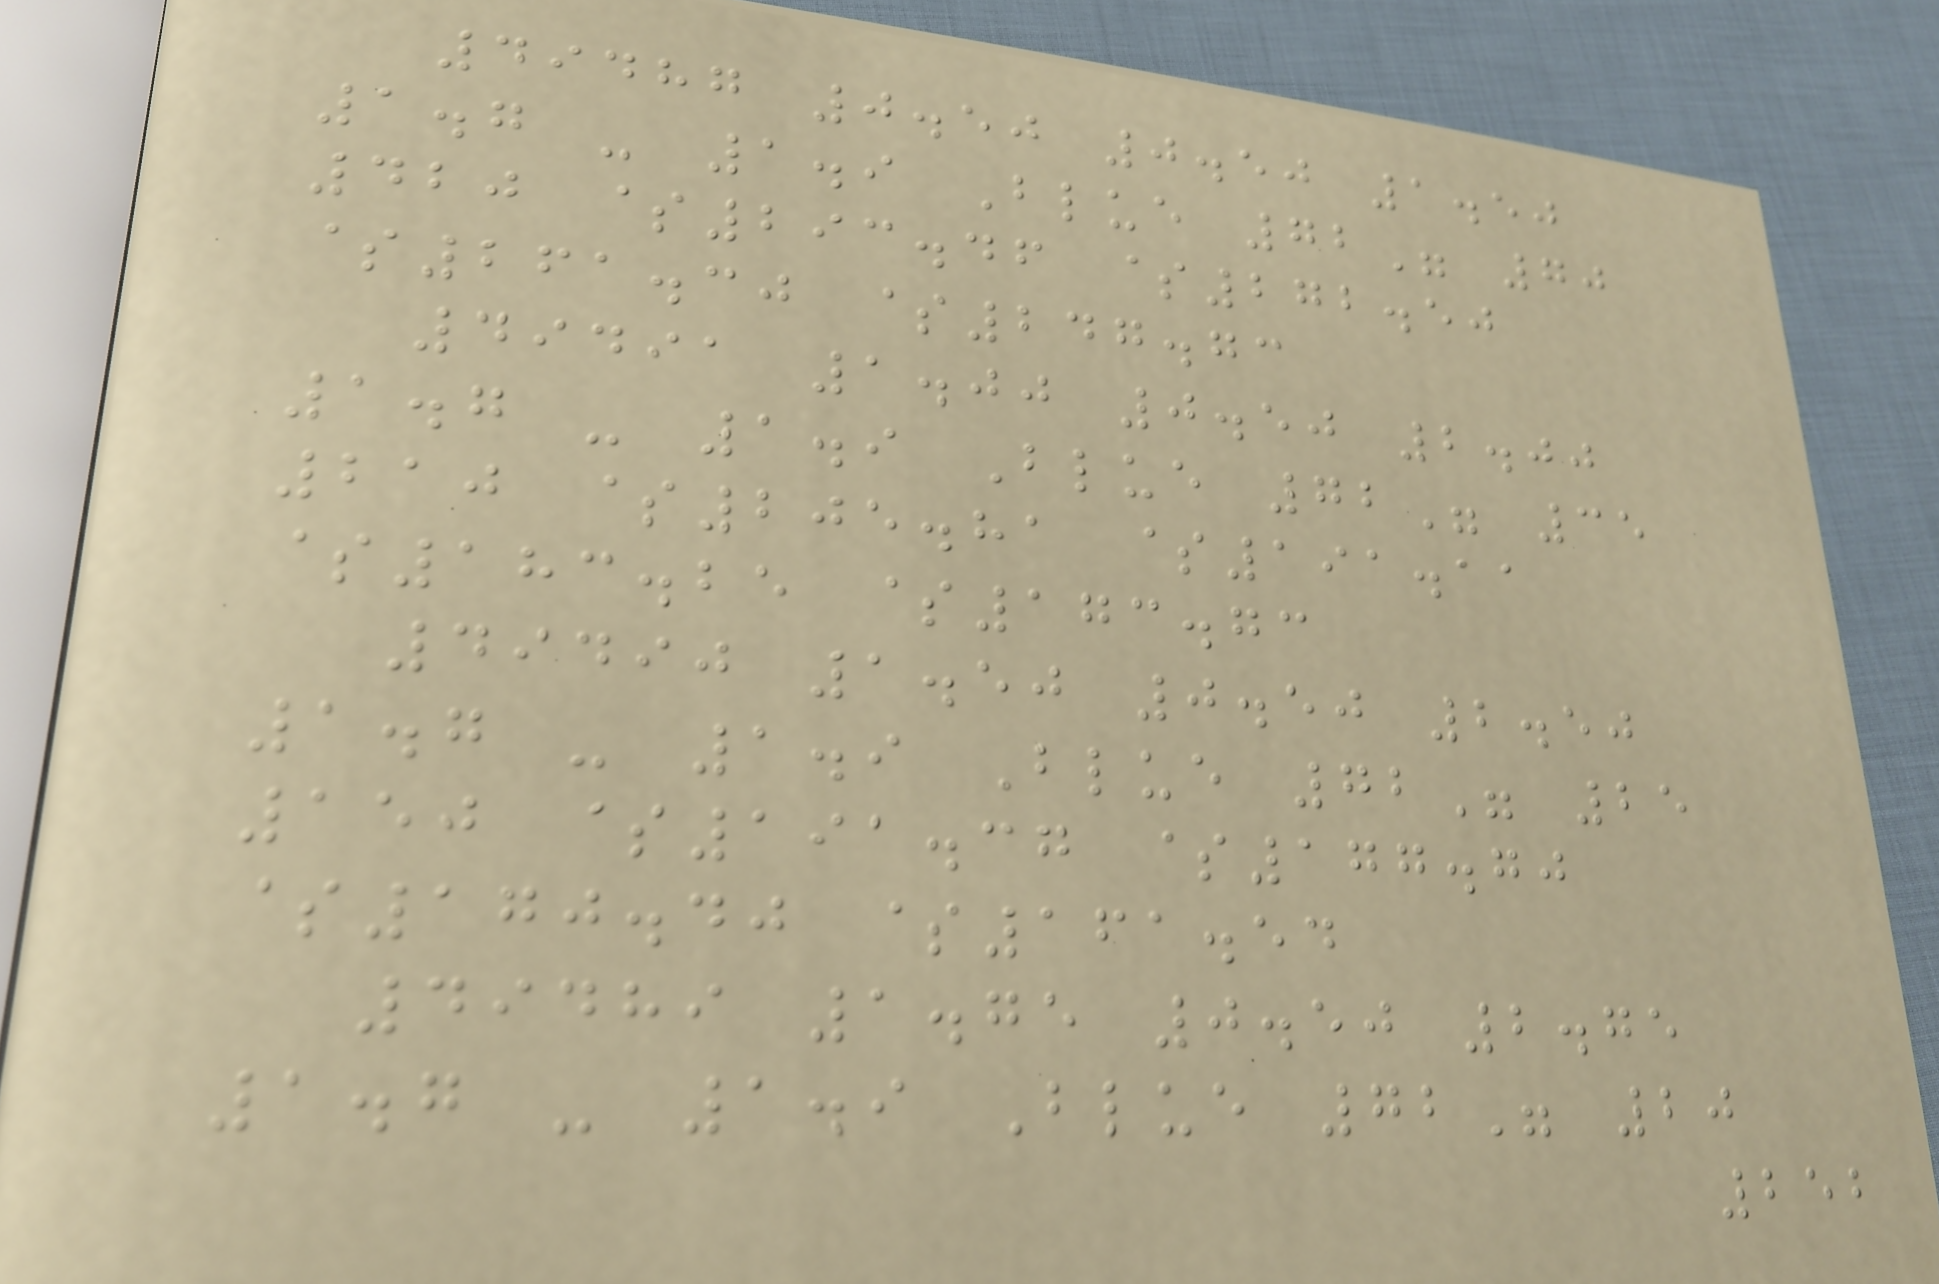49487 0.50 0.50 1.50
1.7 - 1.9 Blue 72" 70
420 $293.46 $272.50
$261.30 $247.73
49491 1.00 0.50 2.00
1.7 - 1.9 Blue 72" 35
210 $205.81 $191.11
$183.25 $173.73
49490 1.50 0.50 2.50
1.7 - 1.9 Blue 72" 25
150 $191.37 $177.70
$170.40 $161.54
49489 1.75 0.50 2.75
1.7 - 1.9 Blue 72" 20
252
